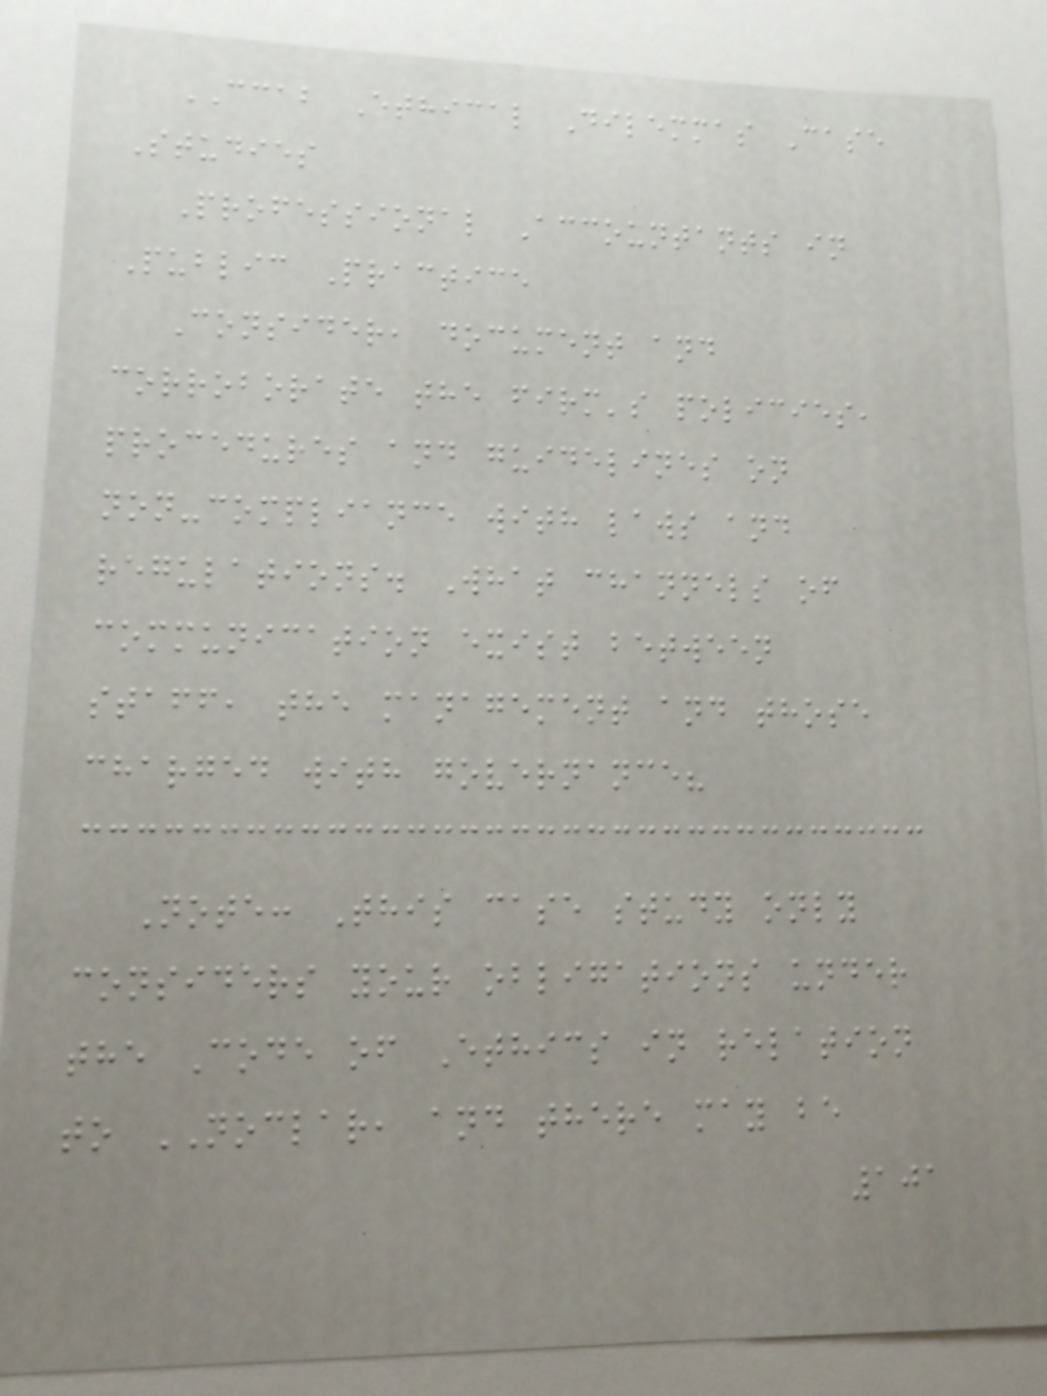CCAB Ethical Dilemmas Case
Studies
Professional Accountants in
Public Practice
Consider, document and
corroborate the firm's policies,
procedures and guidelines on
non-compliance with laws and
regulations. What channels of
communication exist between
staff, the management and those
charged with governance?
Note: This case study only
considers your obligations under
the Code of Ethics in relation
to NOCLAR, and there may be
101
